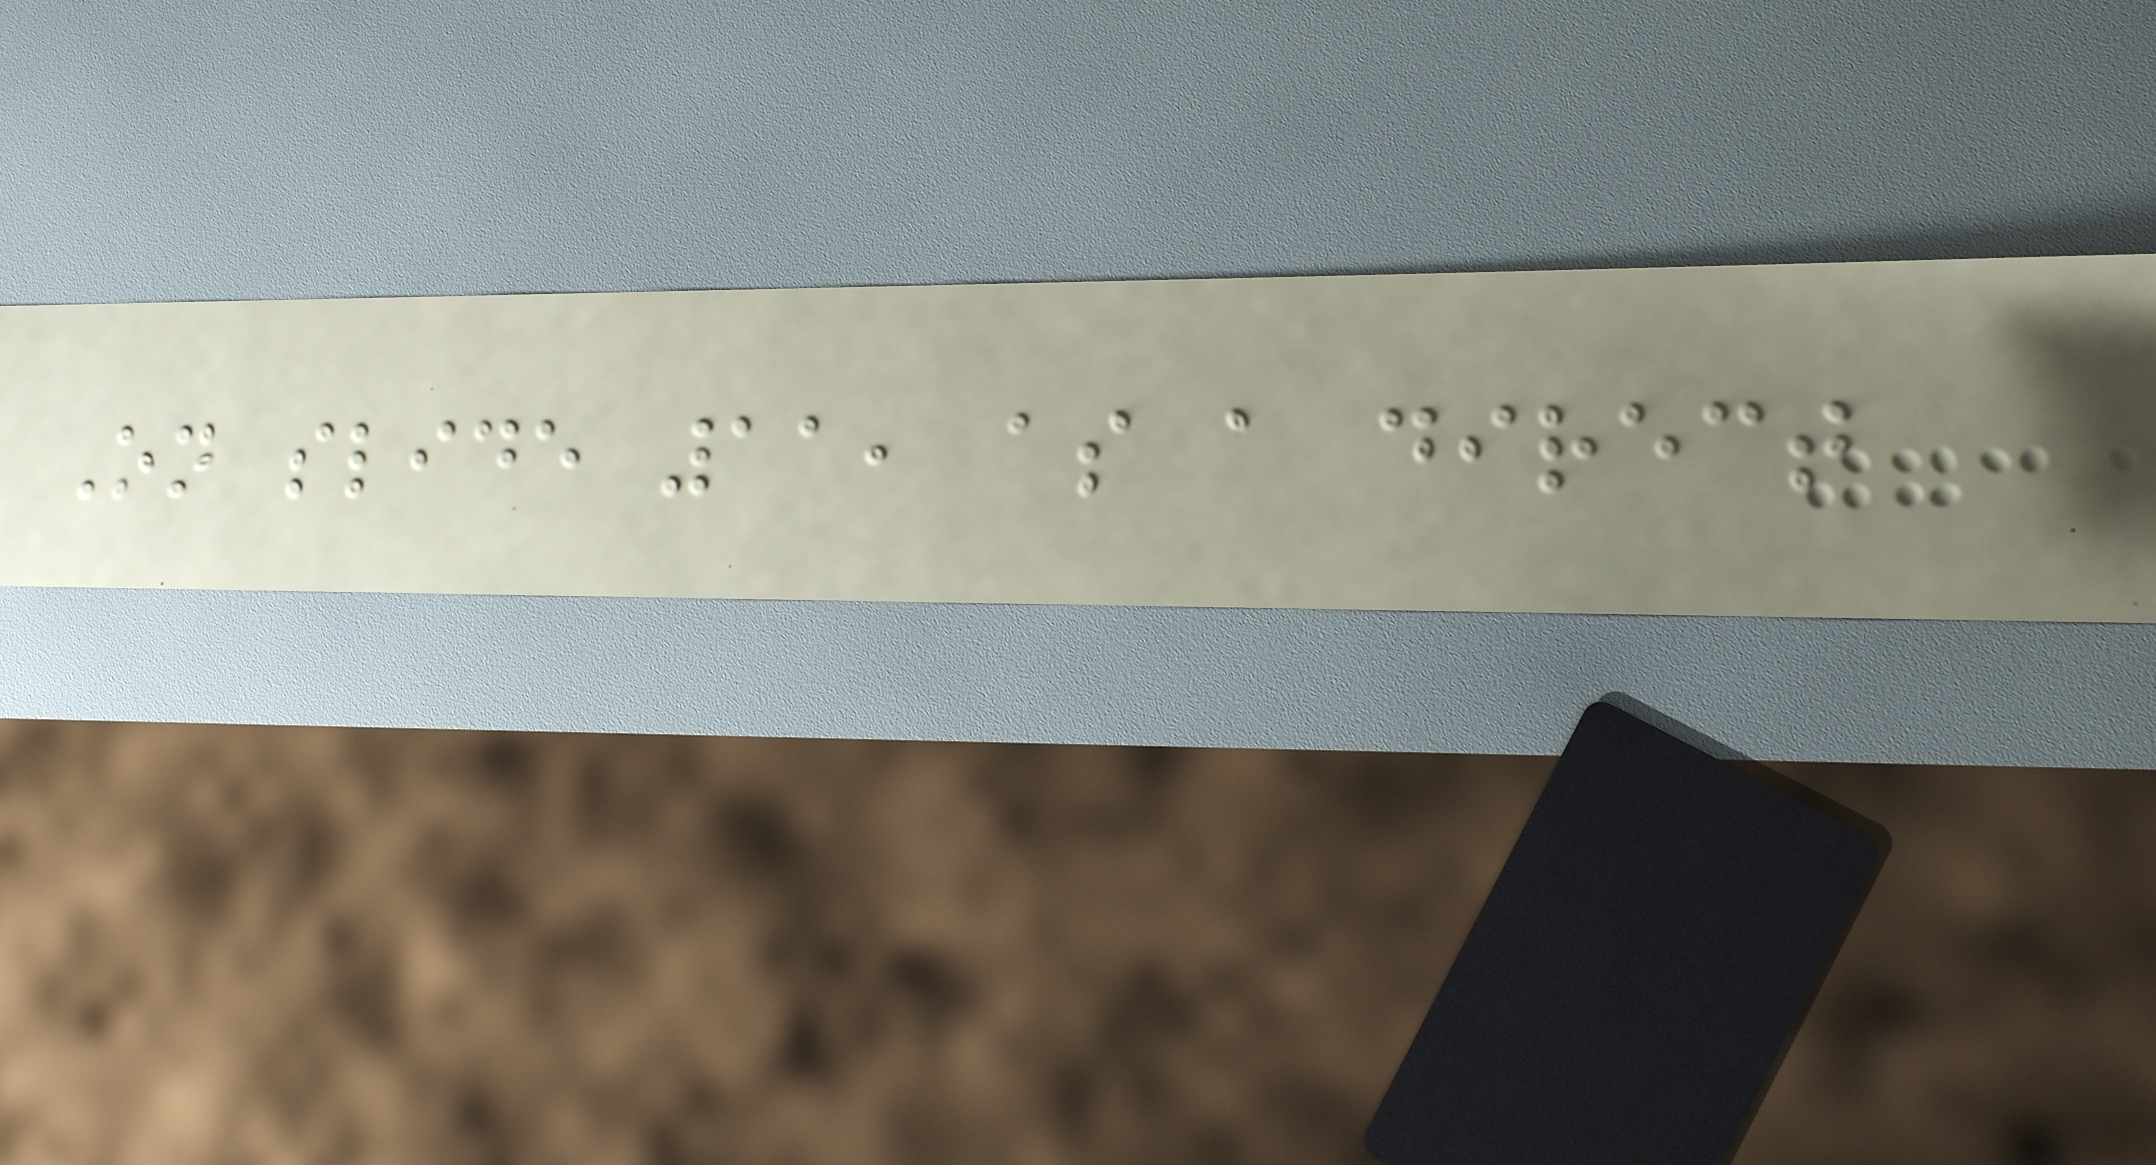On slide 11, as a direct
